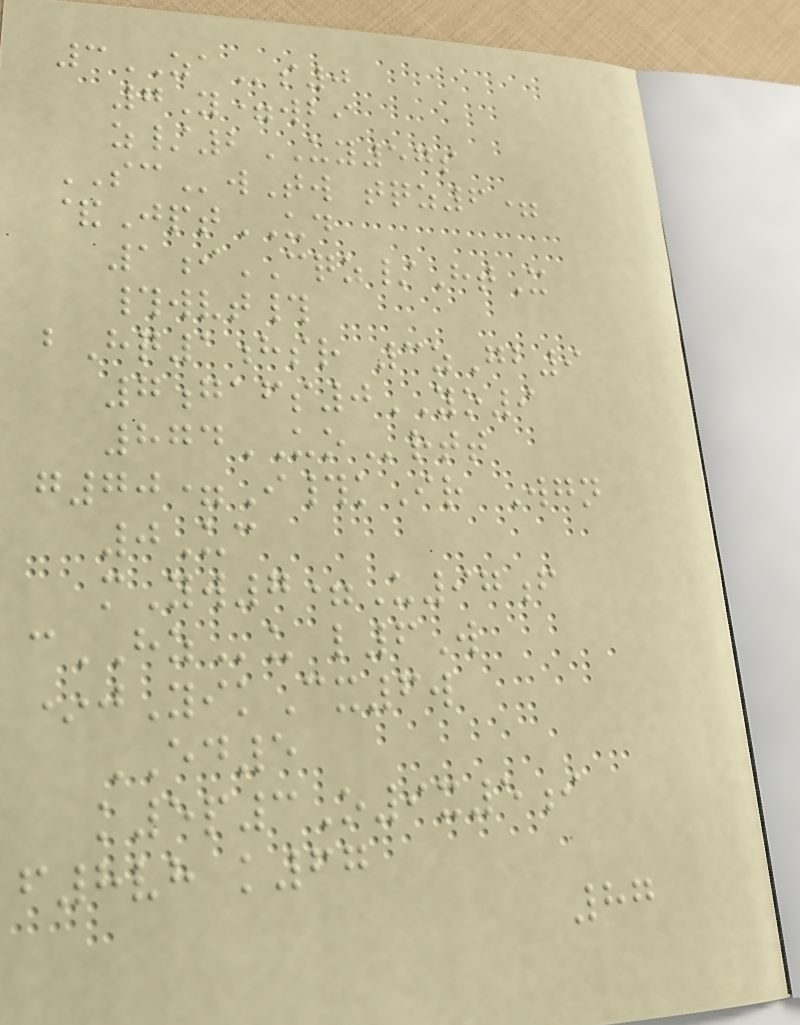3ZAs0
7Y=wbi
z/2UY57s
SCwTw tqz6=
&JptUD
1iCQZ/HtX
#wvt#
bHq1hsr 3zGb9
7gafs0YO9
874UOrtt
g70=I#kIr Wgn
0Uc
mYw7=U97f
cHZu l6W
*jYikCx6w
ED5
k5p3O9x5i
f8vh k67
87
